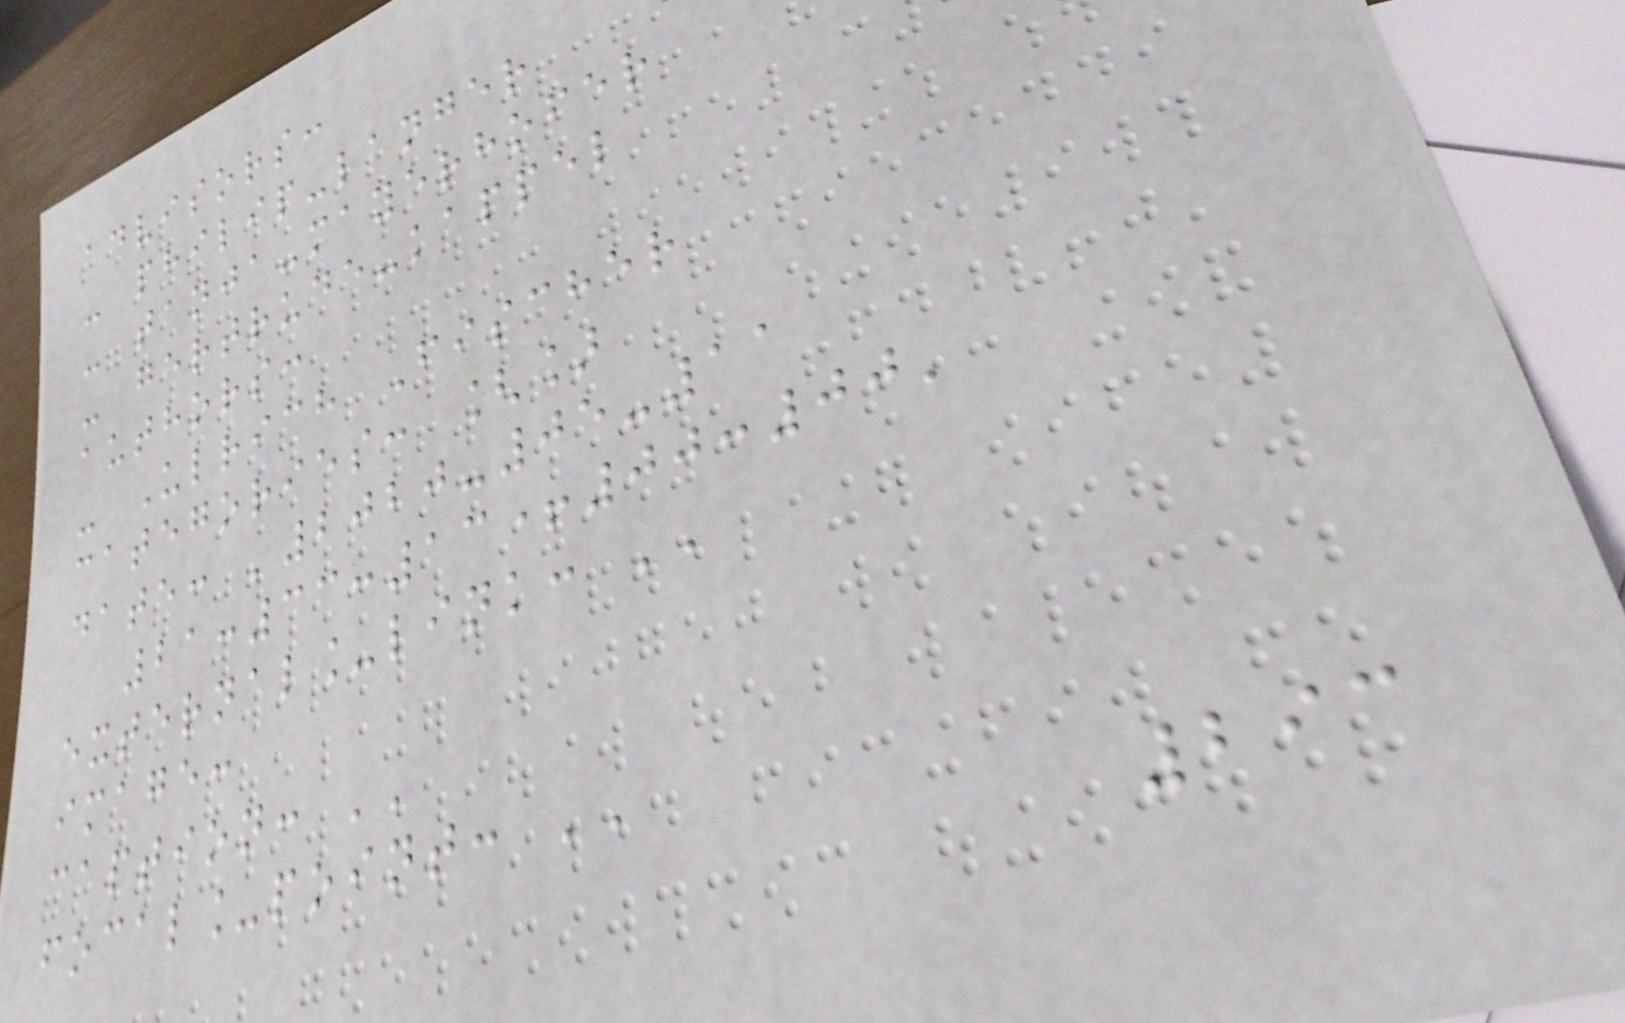advisors:
- philip-langer
- tanja-mayerhofer
- gertrude-kappel
authors:
- Ulrich Fischer
categories: []
date: '2020-05-11
21:33:13+00:00'
external_link: ''
image:
caption: ''
focal_point: ''
293
